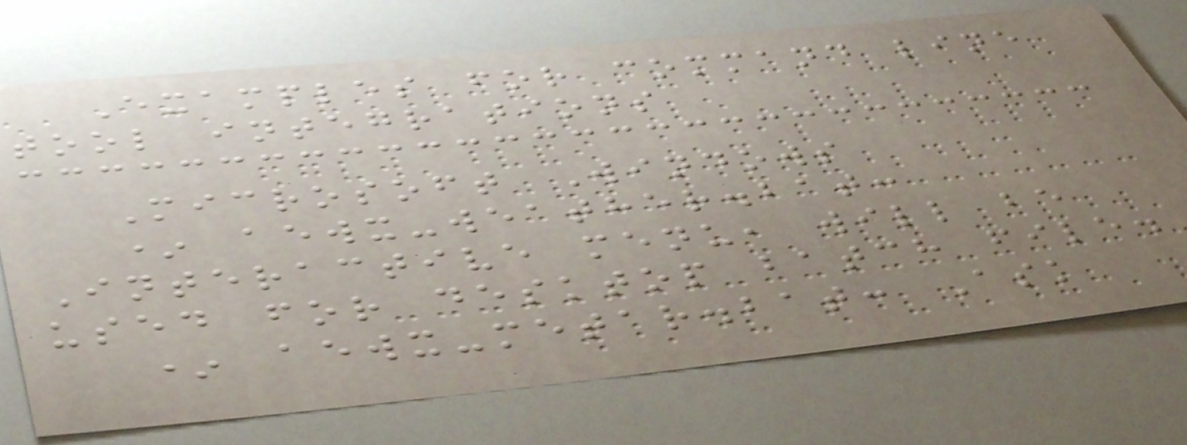Examples for command line
tool integrations
Microsoft Windows
* aewx-weather.bat:
Interactive menu, will be
used for desktop batch file.
* aewx-metar.bat: Ask
